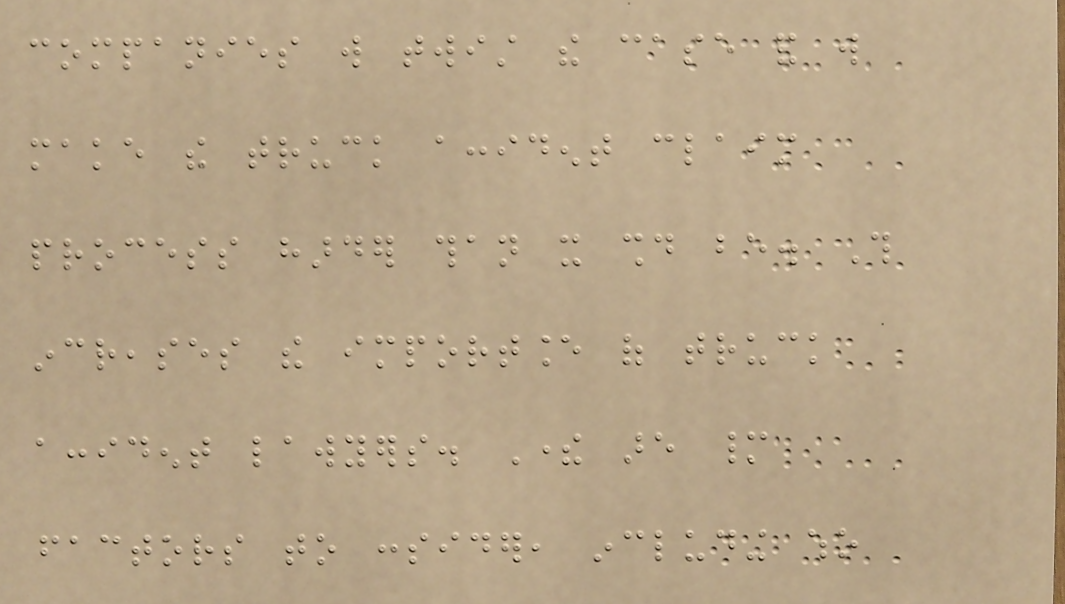companies will twist the case and will
make the truck accident claim
process harder than it should be. This
increases the importance of truck
accident lawyers. There are many
factors to consider, including who
